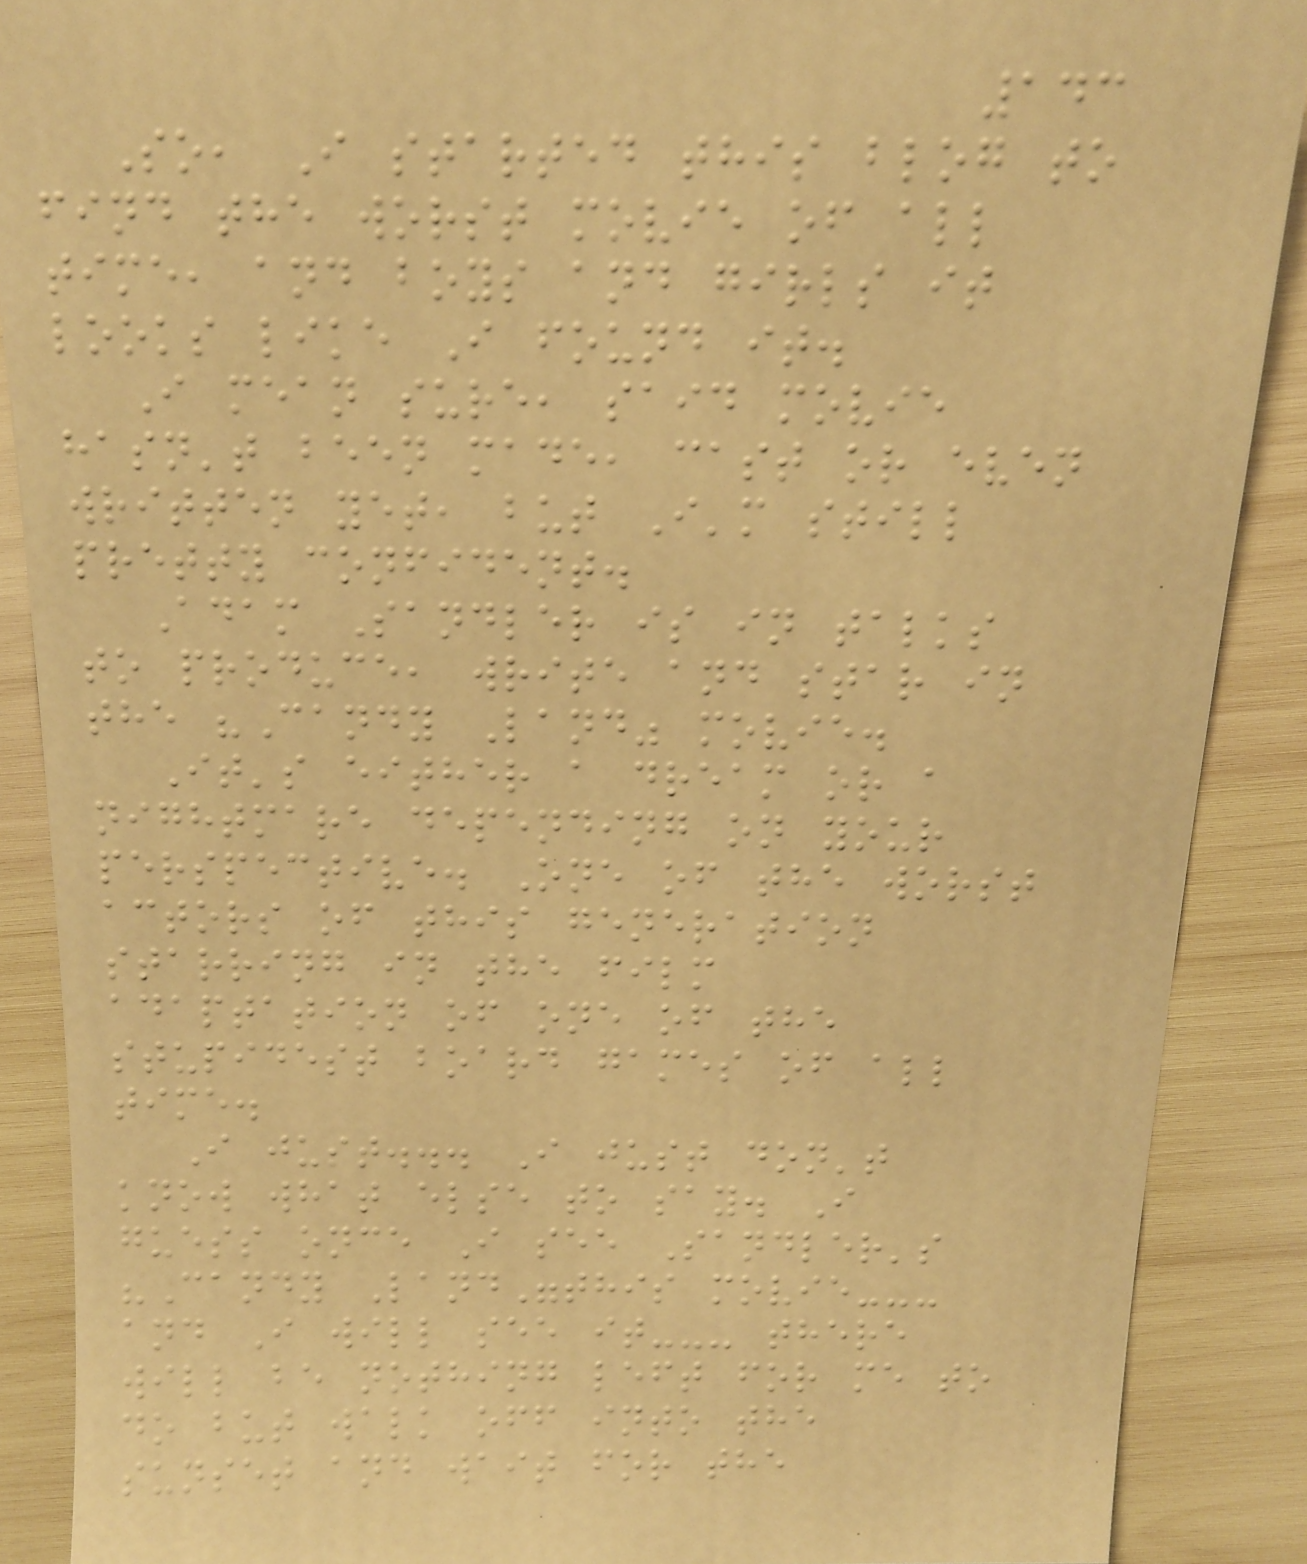143
So, I started this blog to
find the worst movie of all
time, and boys and girls it
looks like I found it.
I mean sure, said movie
hasn't been made, cast or even
written yet, but I'm still
pretty confident.
Adam Sandler is in talks
to produce, write and star in
the "Candy Land" movie.
It's either a dream or a
nightmare depending on your
perspective. One of the worst
actors of this generation
starring in the film
adaptation of one of the
stupidest board games of all
time.
I just... I just don't
know what else to say. I
guess once I see Sandler's
"Candy Land"this movie---
and I will see it--- there
will be nothing left for me to
do but walk off into the
sunset and wait for the
